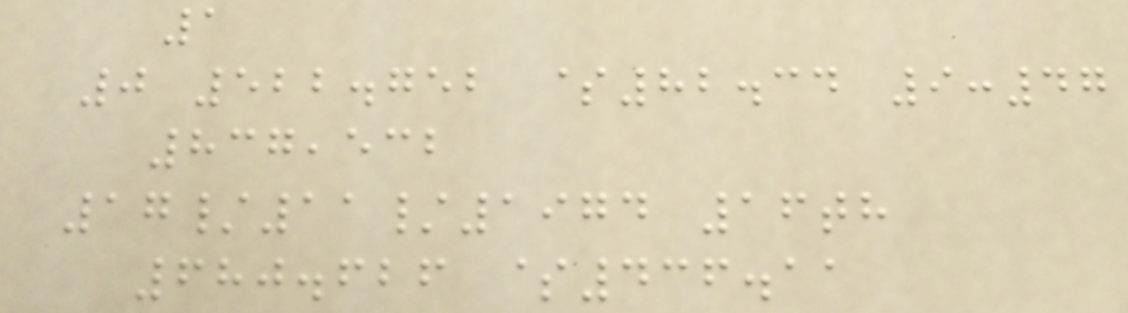1
0 522.752 $82.34 9:47
837,532
17/11/1974 16th
680.626 $436.11
